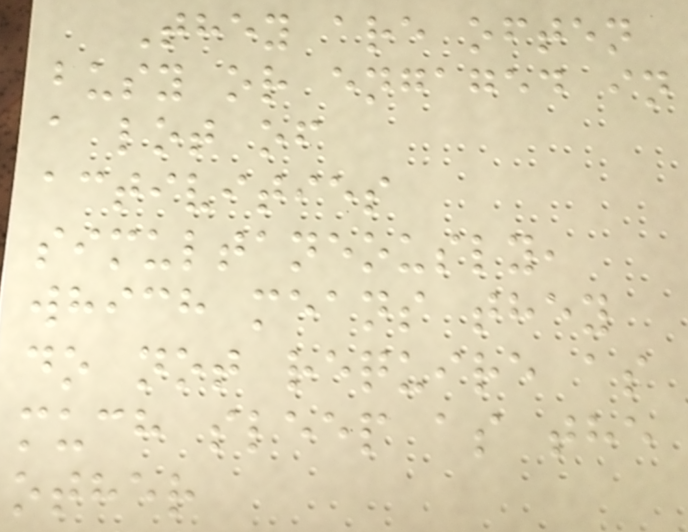They are often
busy or engaged in
a lot of
activities
simultaneously,
which means they
do not require as
much sleep as the
other
